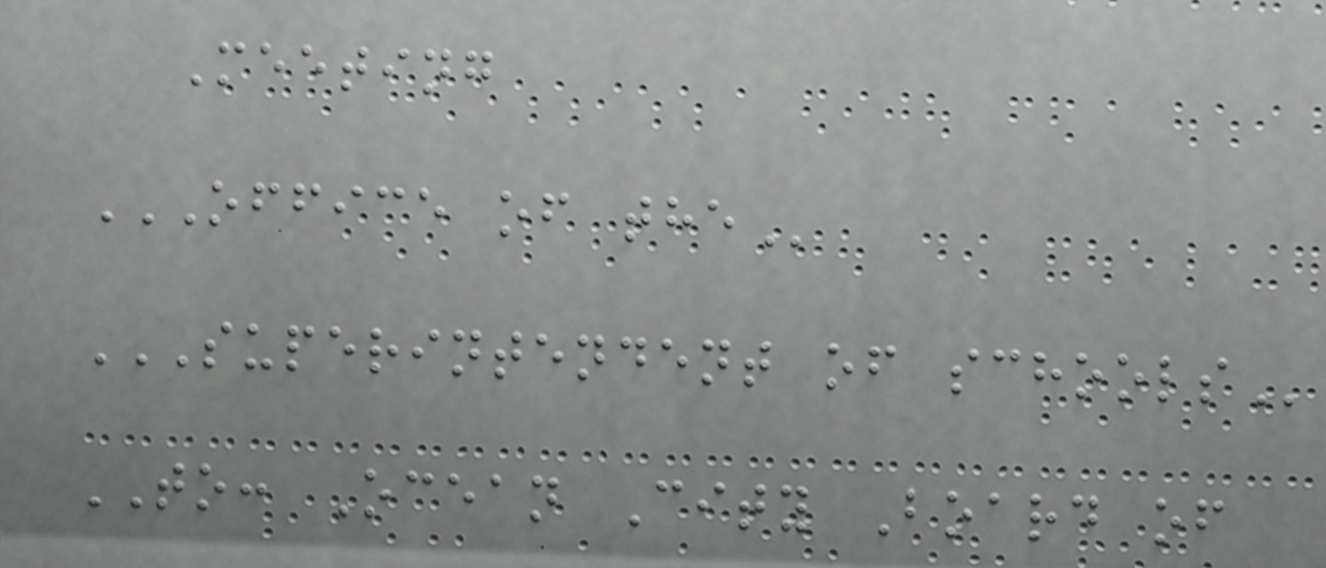Meeting
OFFICE OF THE
SUPERINTENDENT OF SCHOOLS
TO: Ocean City Board of
